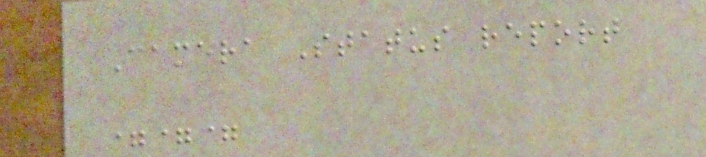Camera Status report
===
